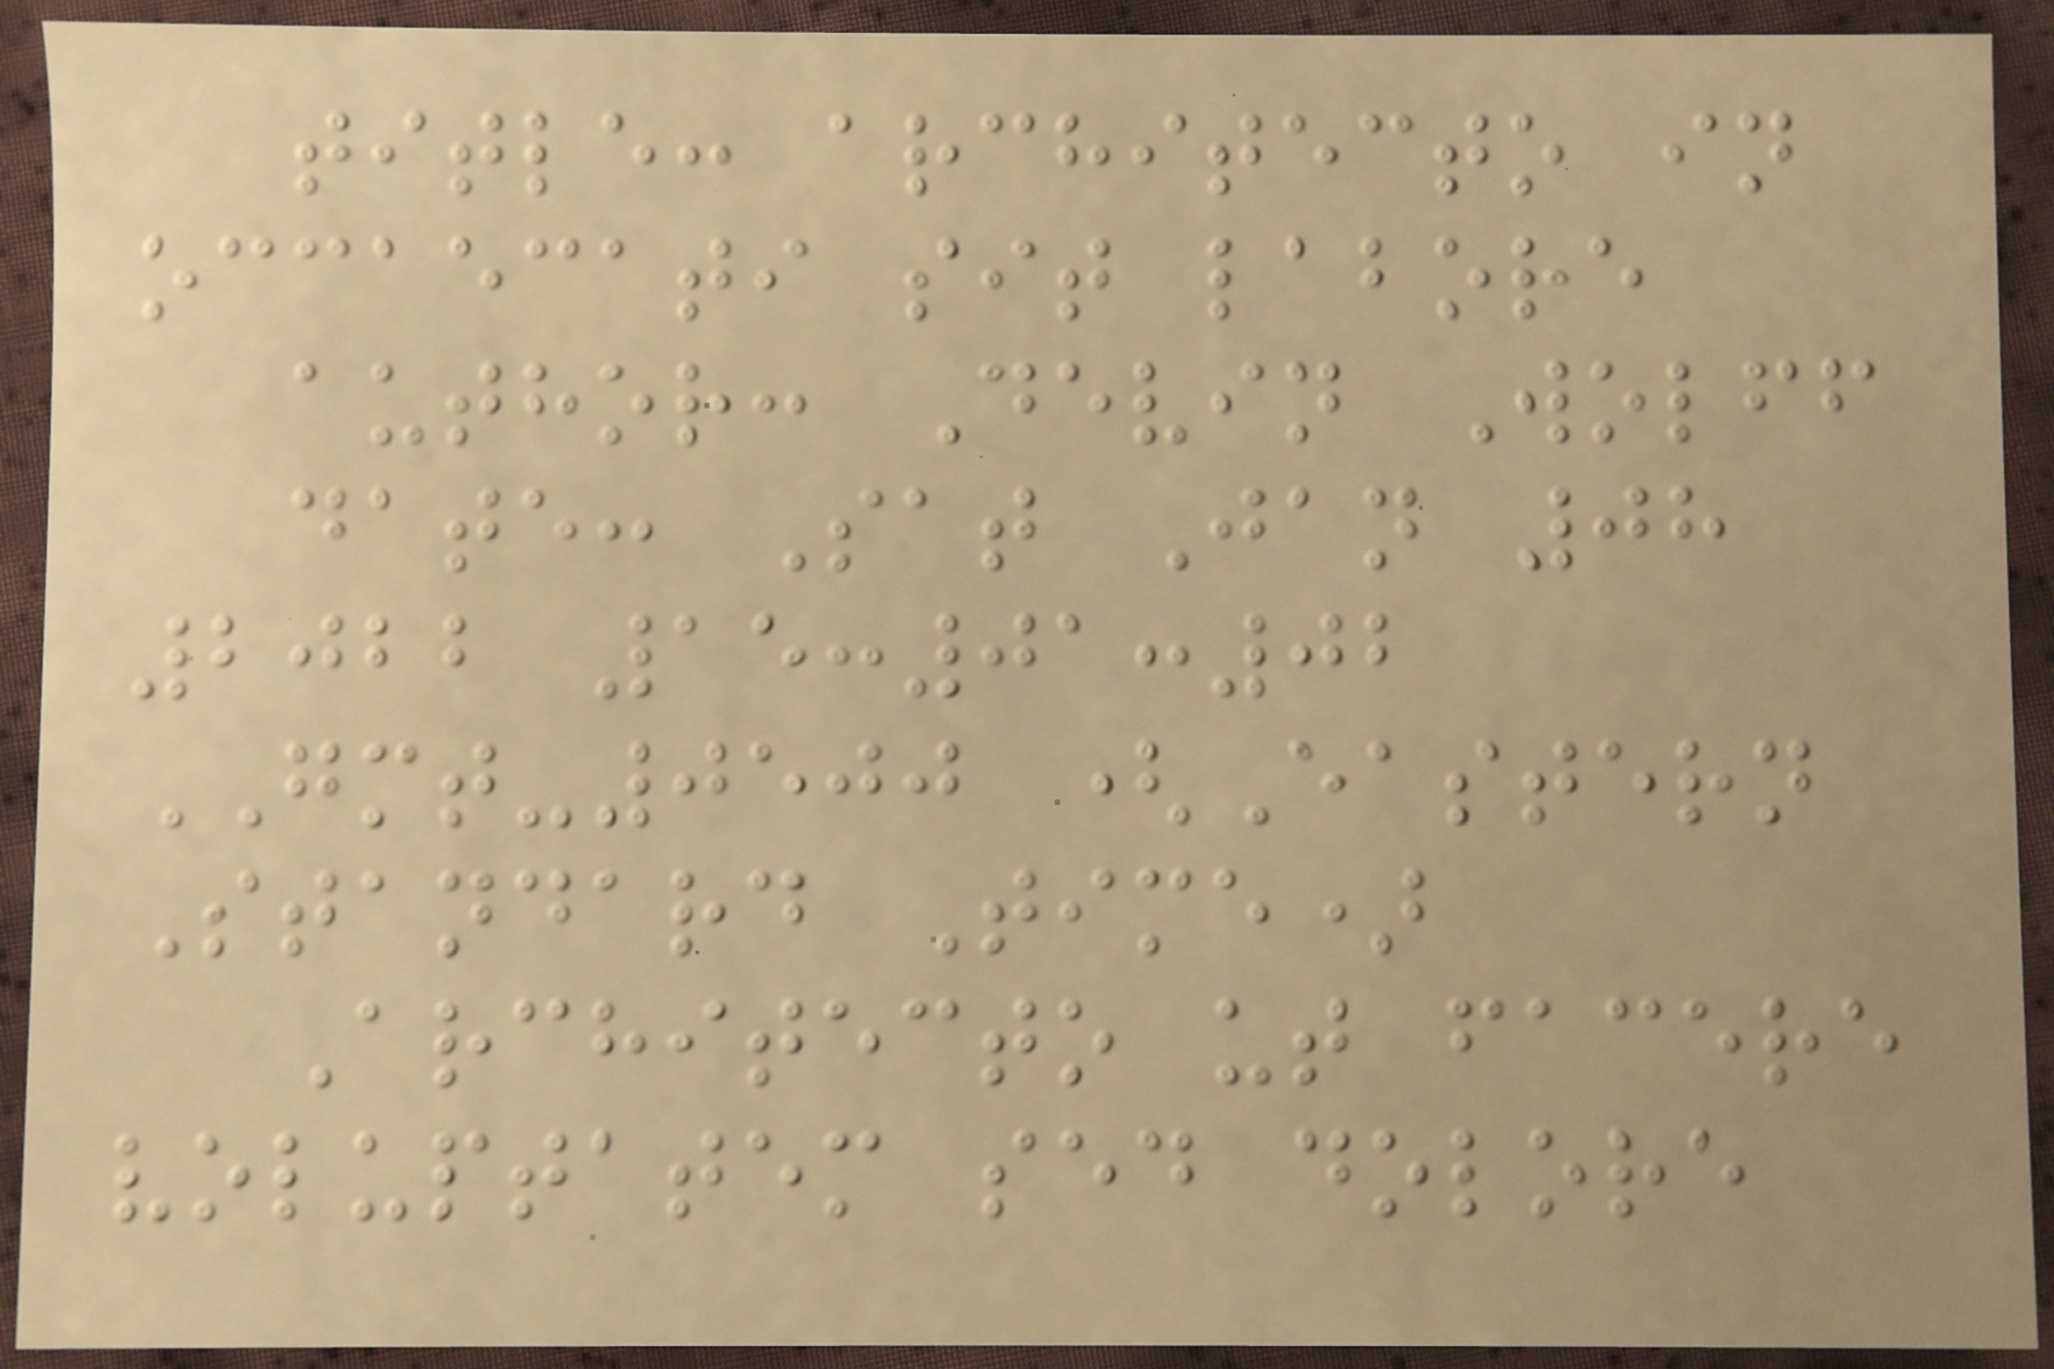title: architecto in
occaecati sit labore
author: Devin Wolff
date: Sat Jan 08
2022 15:01:02
GMT-0500 (Eastern
Standard Time)
Architecto ut facere
voluptatem sed dolore
